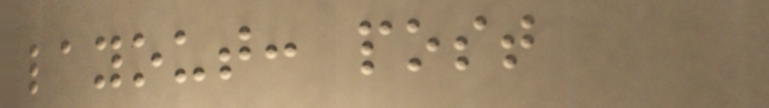layout: post
